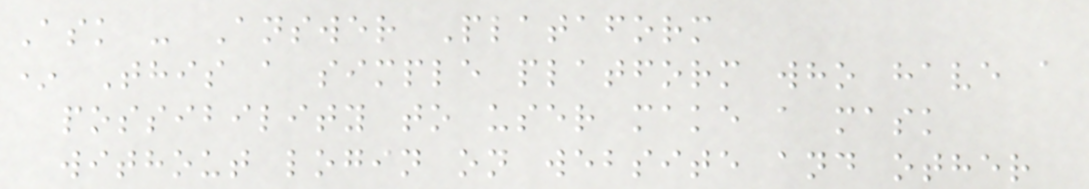Ask - Answer Plataform
* This a simple platform who have a
possibility to user make a mask
without login on website and other
